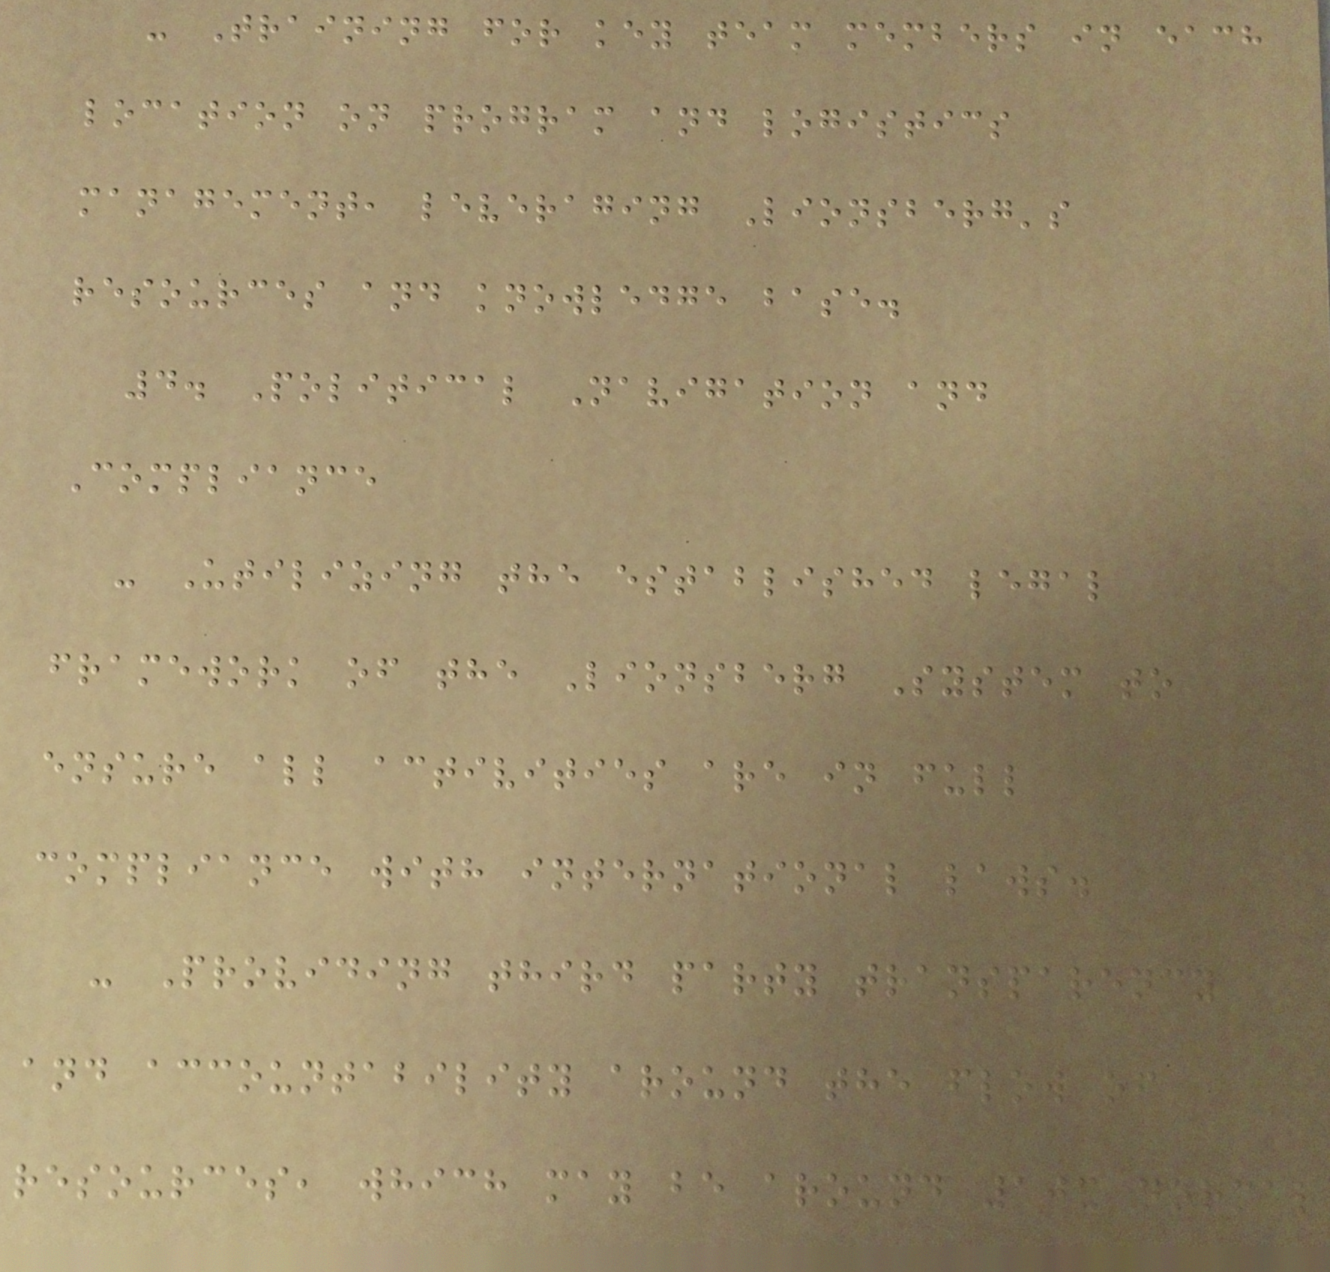- Training for key team members in each
location on program and logistics
management, leveraging Lionsberg's
resources and knowledge base.
4. Political Navigation and
Compliance
- Utilizing the established legal
framework of the Lionsberg System to
ensure all activities are in full
compliance with international laws.
- Providing third party transparency
and accountability around the flow of
resources, which may be around 10x normal
